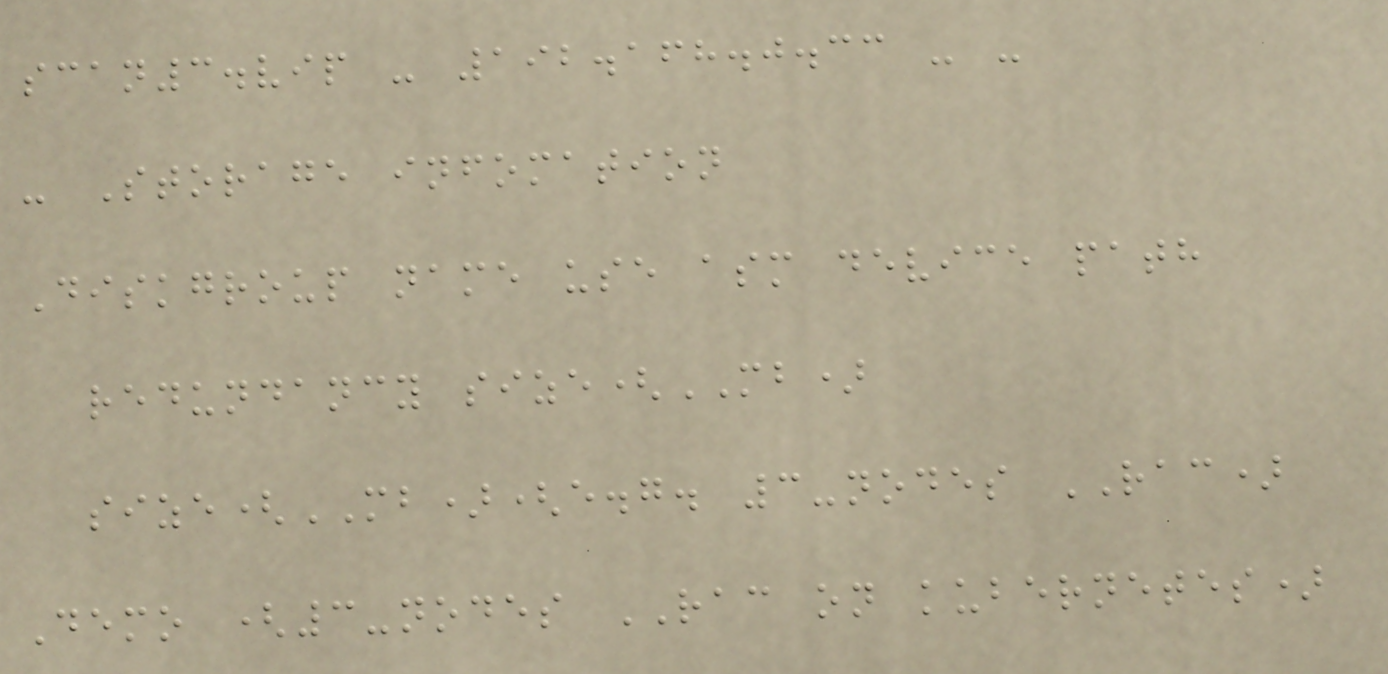scan3.vip - 192.168.0.33 - -
- Storage infomation
Diskgroup name use asm device path
redundancy size(MB)
size(MB)(e.g. 3-nodes RAC)
Demo (3-nodes RAC on kubernetes)
